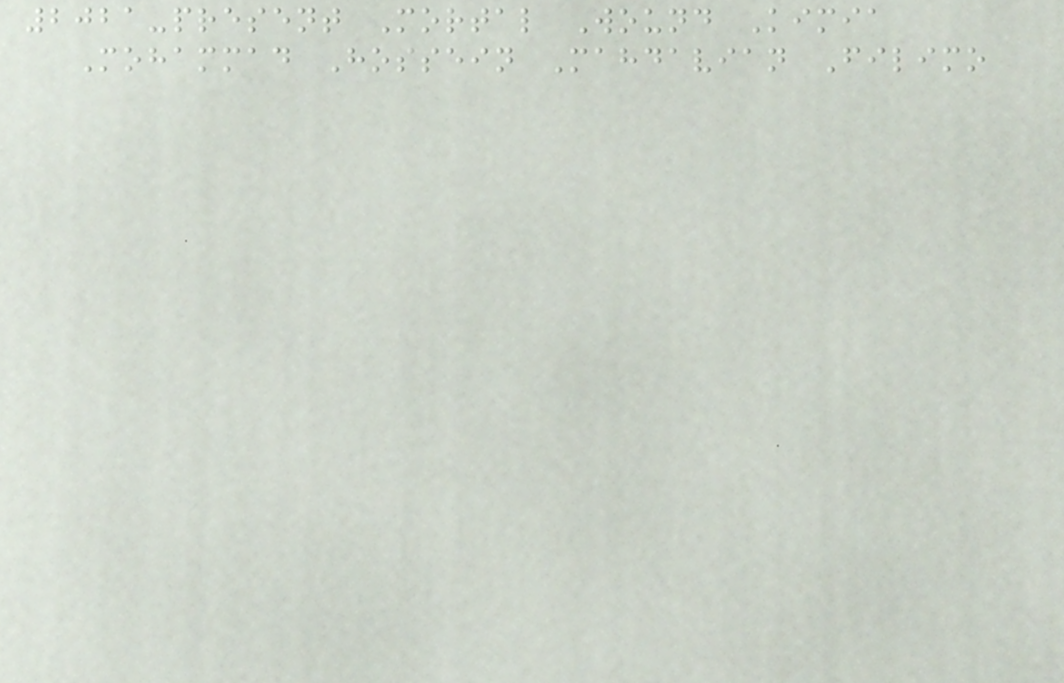2021-present Mortal Wound Kimia
Mohammad Hossein Mahdavian Filimo
